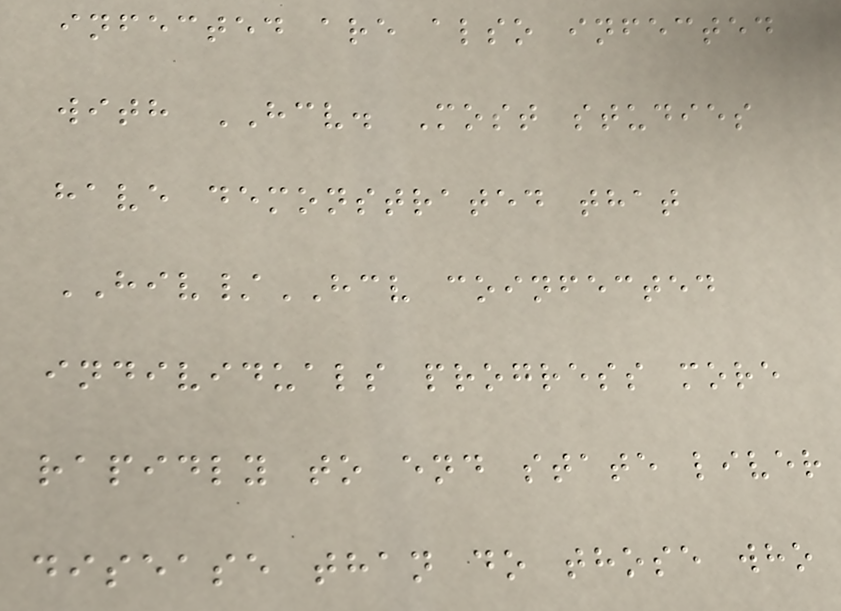infected are also infected
with HCV. Most studies
have demonstrated that
HIV/HCV coinfected
individuals progress more
rapidly to end state liver
disease than do those who
